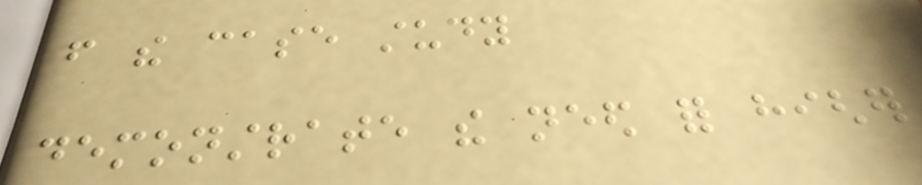from the case study
demonstrate the need for higher
